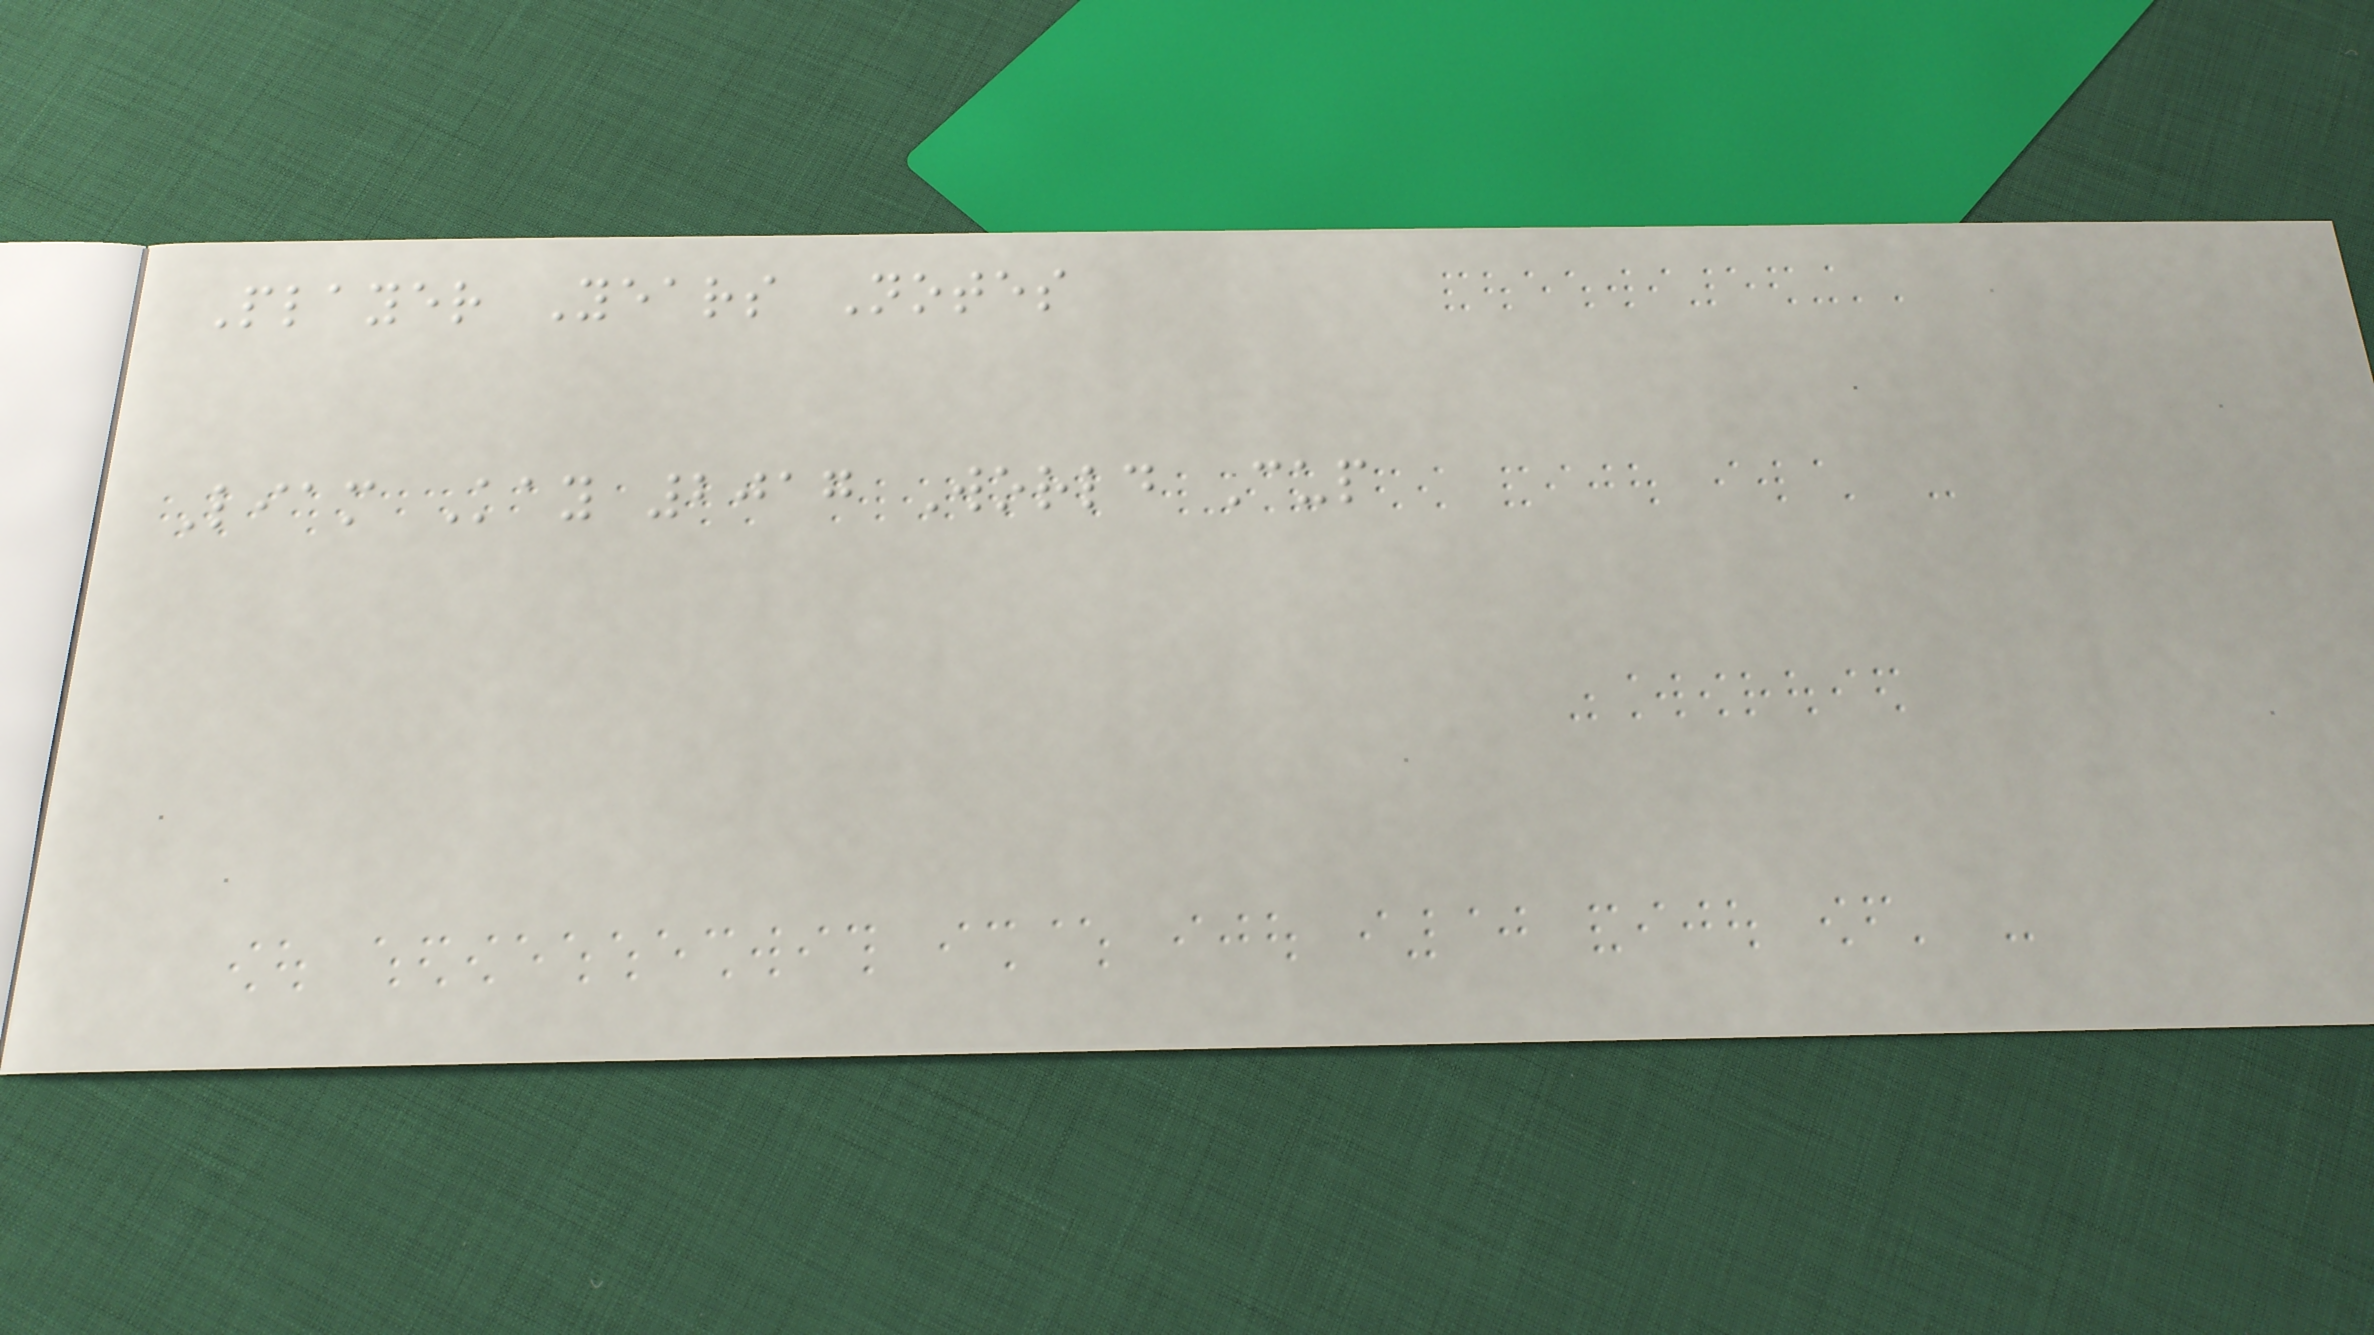Player Years Notes
Liam Kay 2017 World Cup
